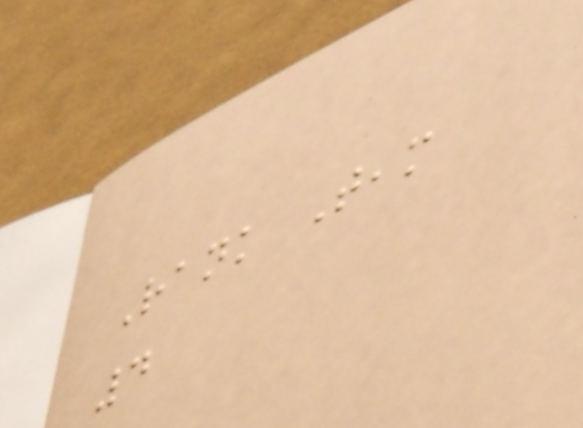Rank Team
4
